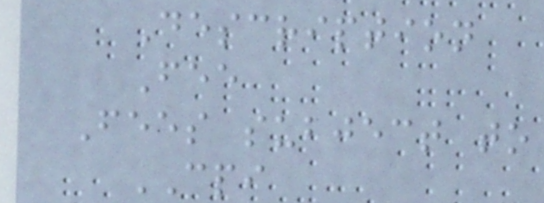Description
Fee
Fees subject to
CPI
